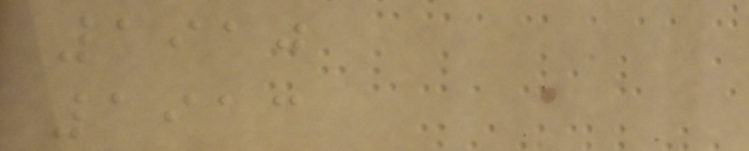1910
1913
